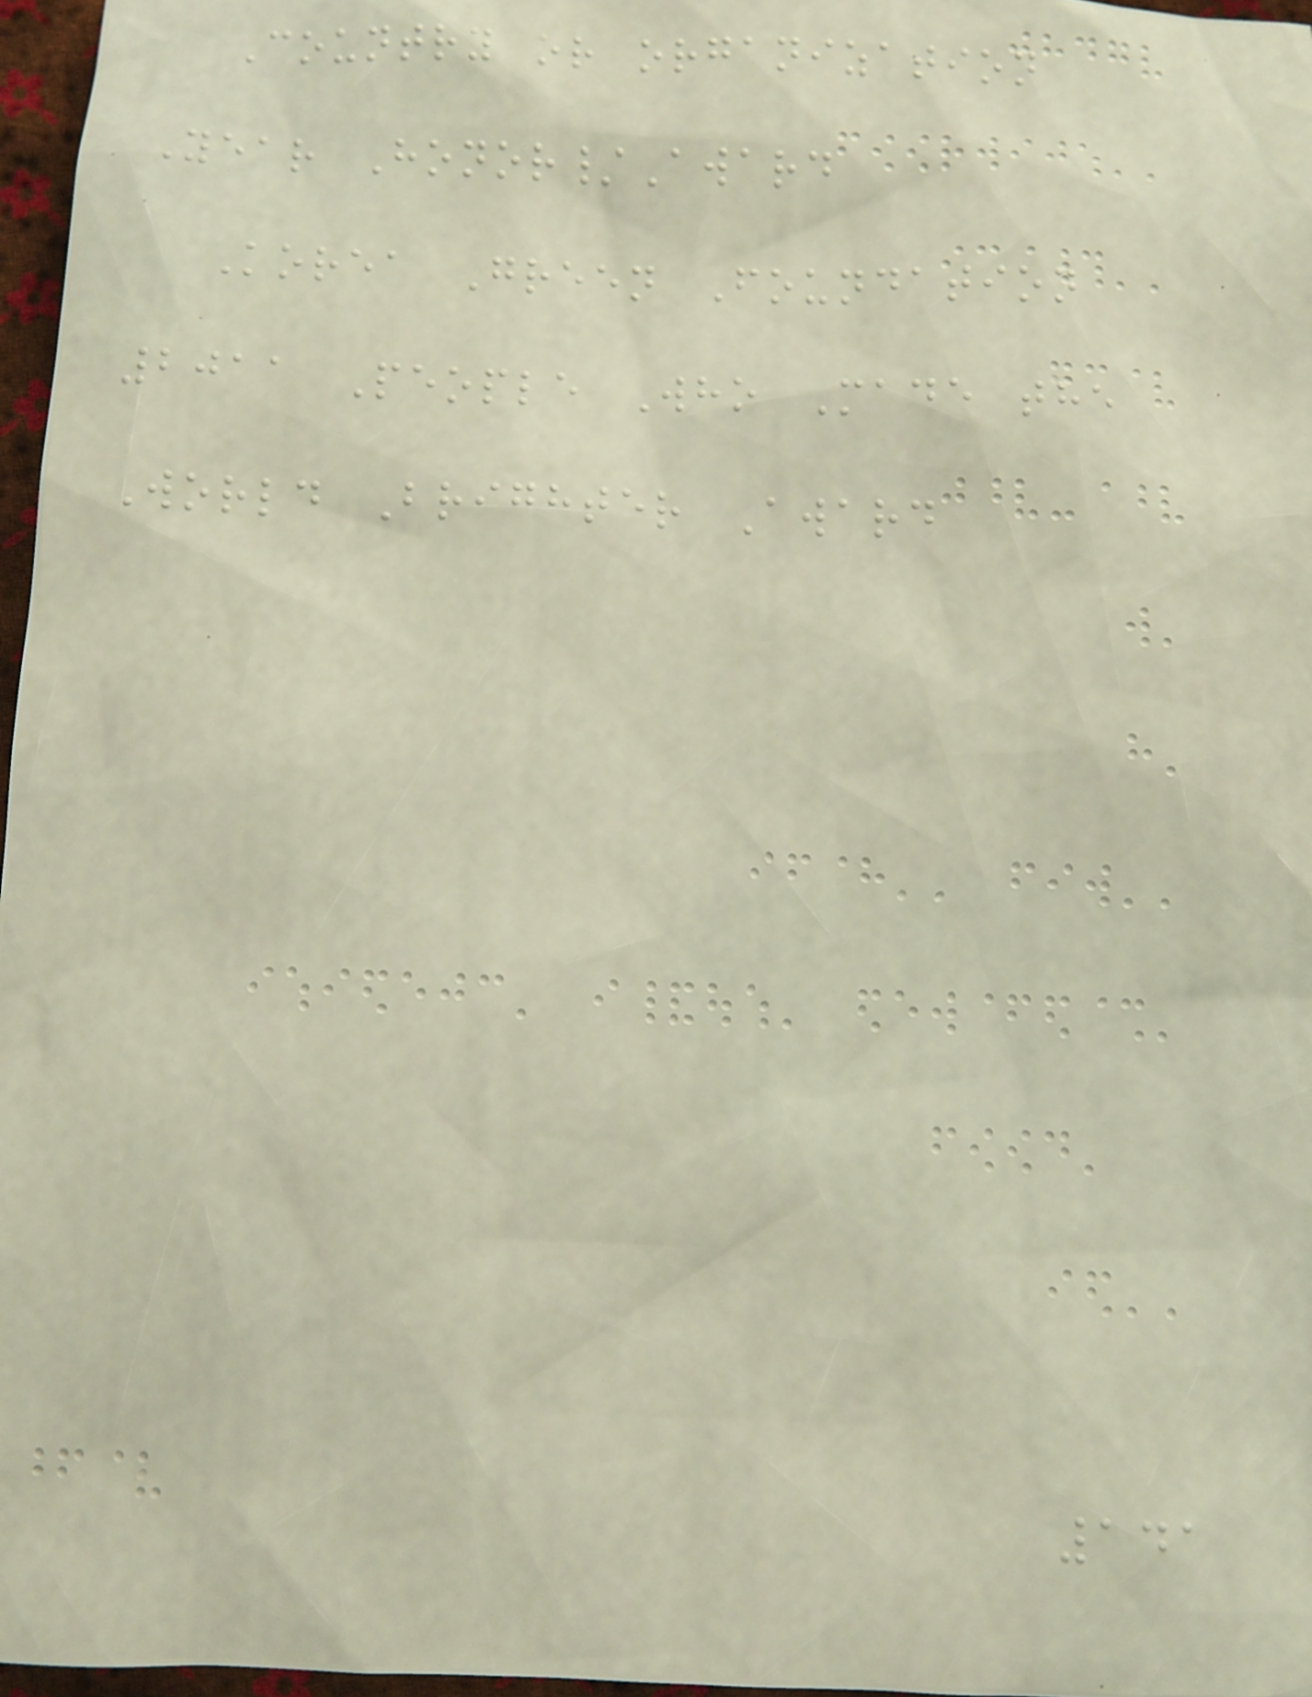Country or organization
Year Honor/Award
Korea Green Foundation
2011 People Who Made the
World Brighter Award
141
